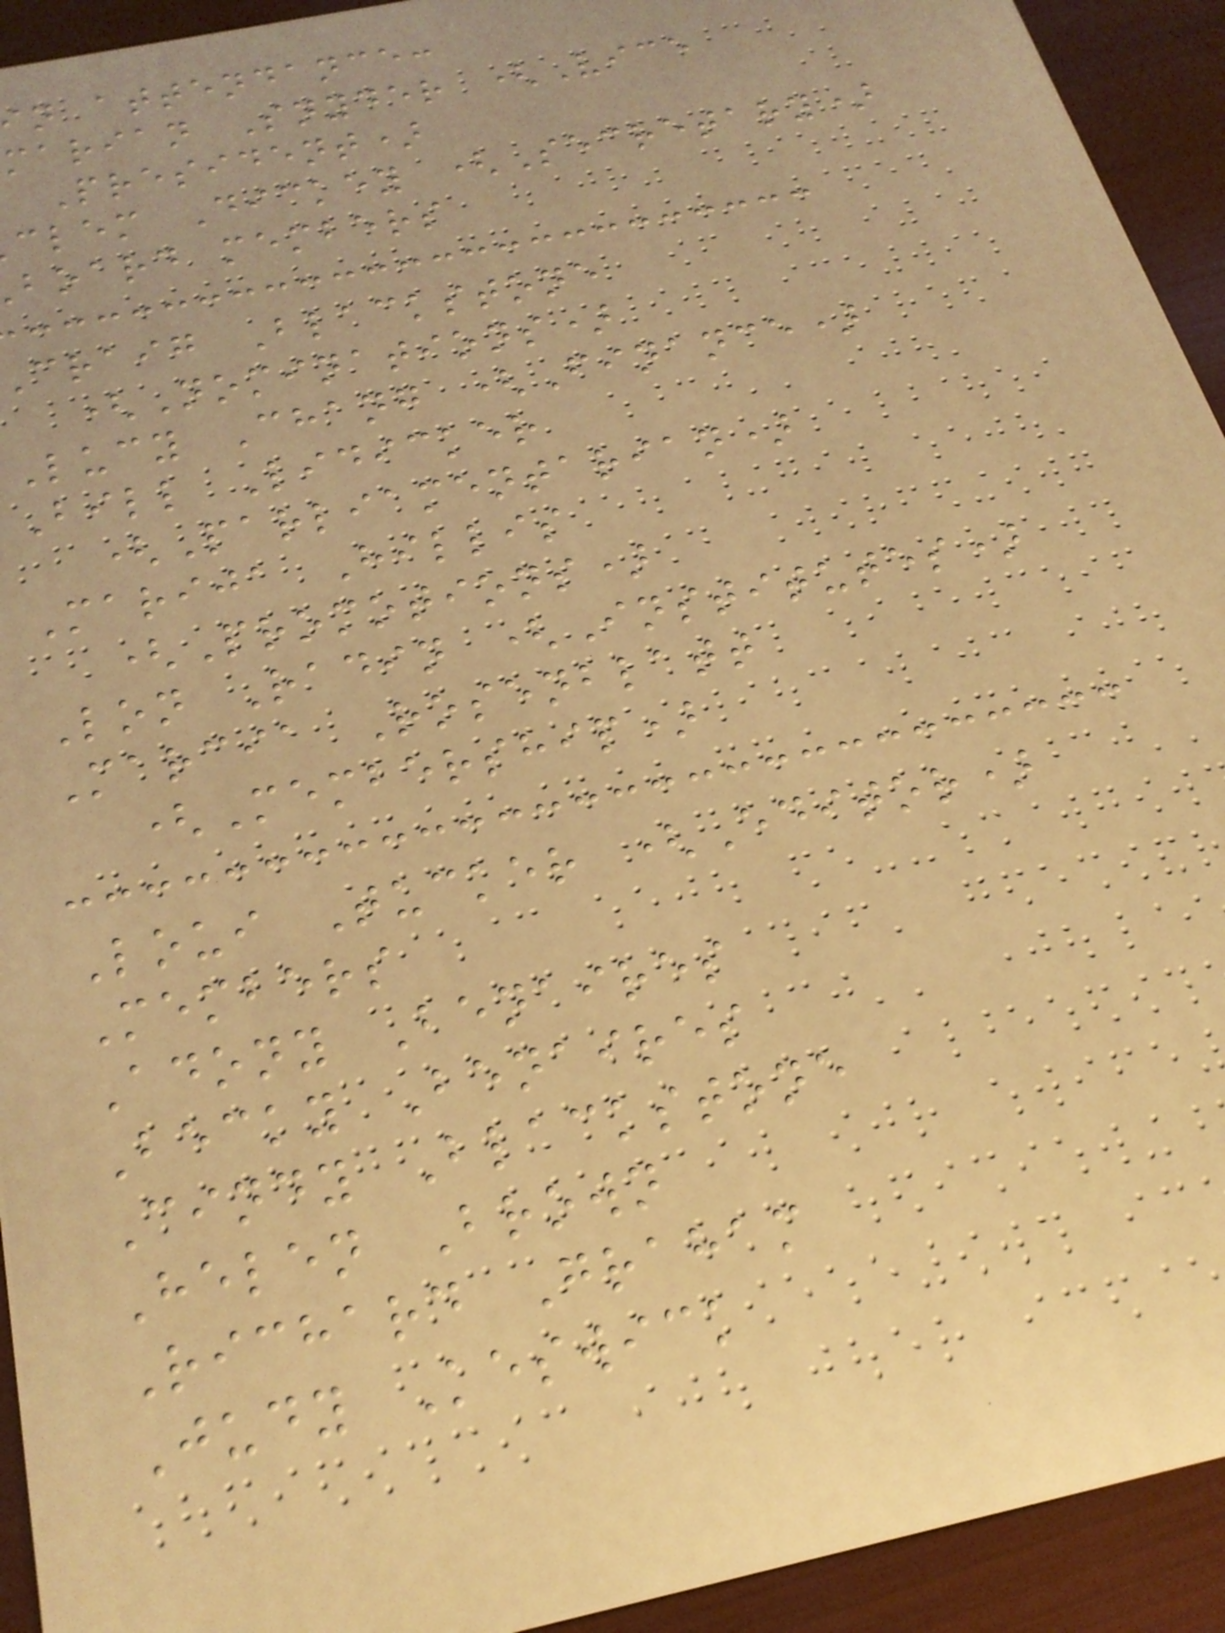n attendance:
marian Snyder (Vice
President)
clem Dickey (Secretary)
board members
craig Blackstone
(Nominations)
Lucy Chang (Finance)
Bill Lidicker
(Parliamentarian)
Marija Hillis
(Promotions)
Lon Radin (Institutes)
Marcia Rosenblatt
(Membership)
Loui Tucker (Editor)
Members
Adony Benaires
Becky Benaires
Cindy Blackstone
Helen Brown
Richard Graham
Judy Keswick
